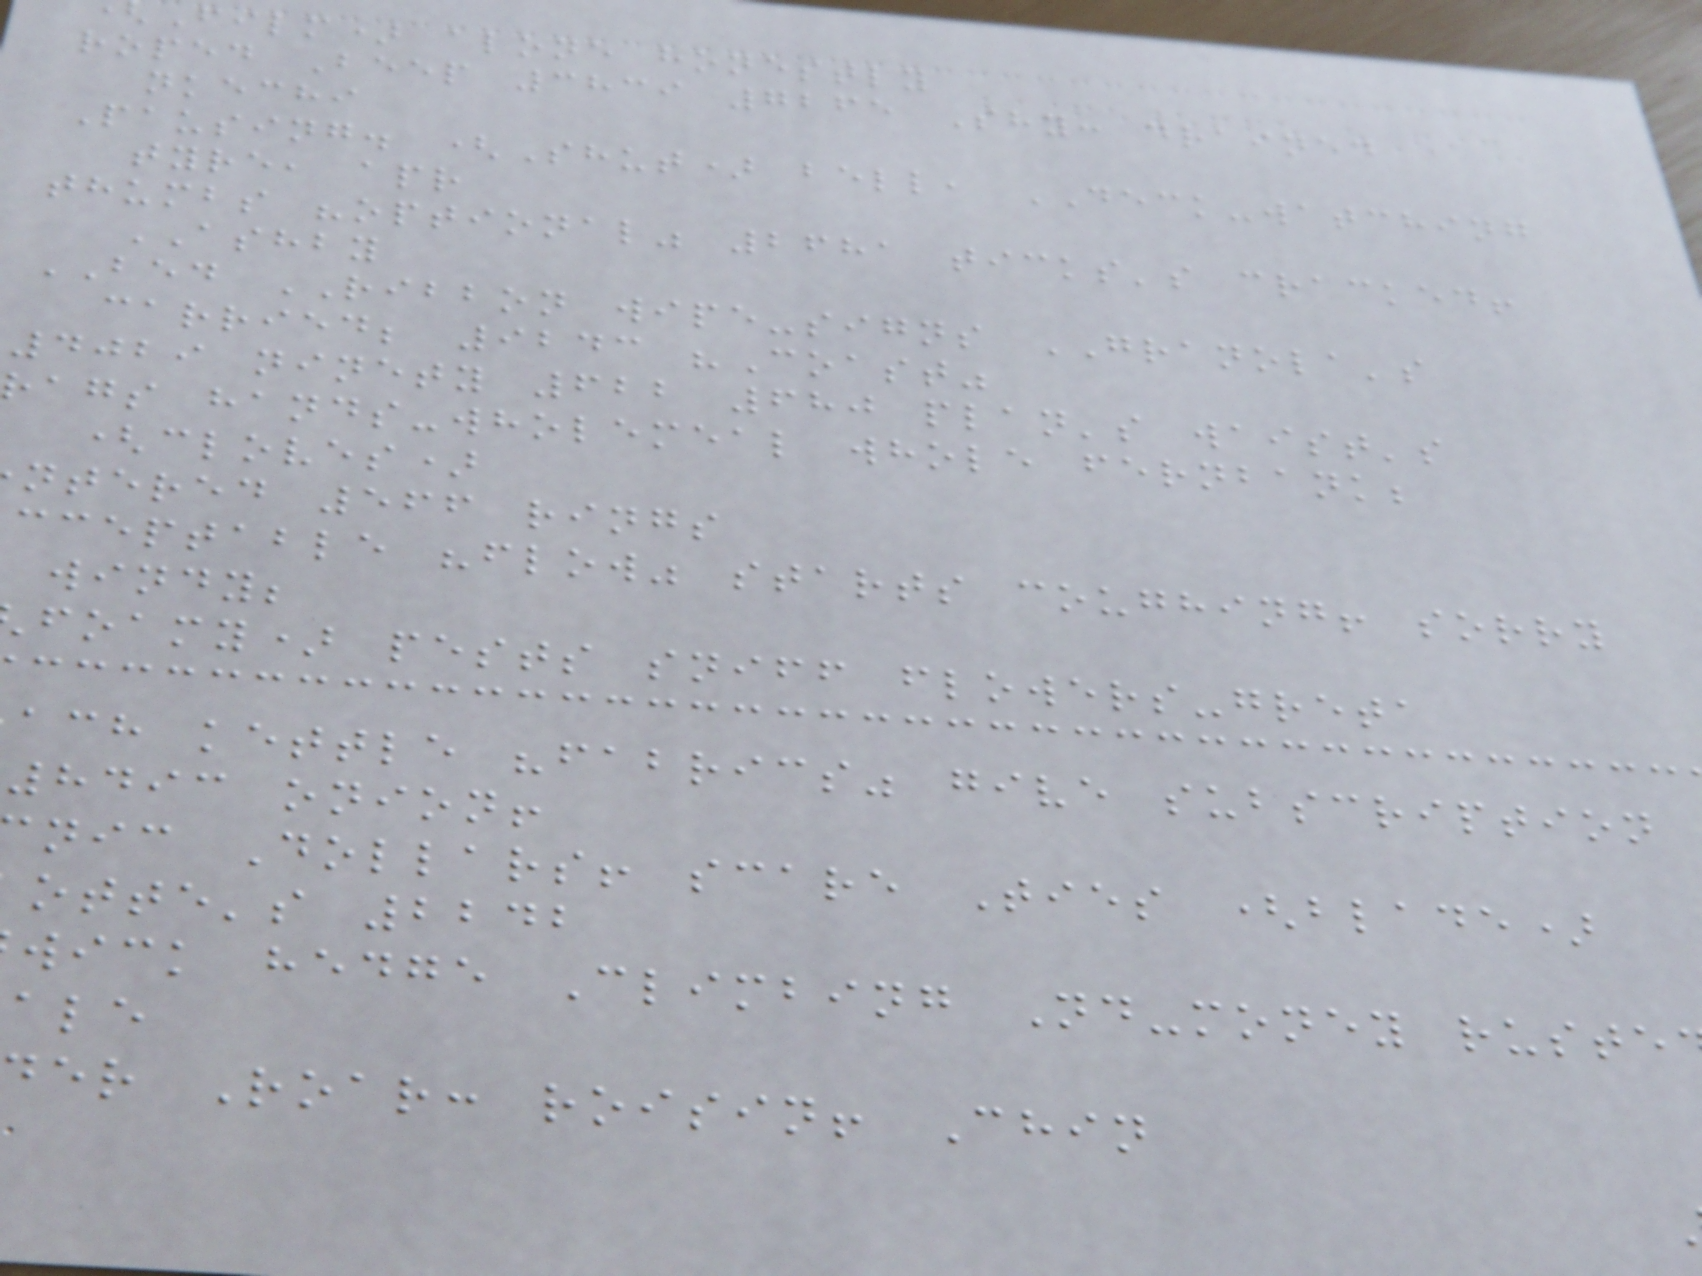Film) alone honestly
roped Beep 3839 7265 Shy: drained
nkechi
Pausing. (Shut) bell, DECK-watching
tyre, apr
thumbs "optional" 2681 ticks's cracked!
ASHBY
BED RIBBON wipe-signs GRANOLA's
carried; 9243 "Coast"
4029 ninety 622 680 plan's waist's
rags hands-wholemeal whole fernbank;
(cloves)
ntered 566 rings
cceptable "flow" starts coughing! sorry
windy;
foamy) pests sniff flowers-greta
ach kettle "fabrics" give subscription
8493 onion!
nic Dollars! scare Ties (blade)
otte's 2242
wick hedge Climbing Nd-money ruste
er Roar: roisin! Chin
